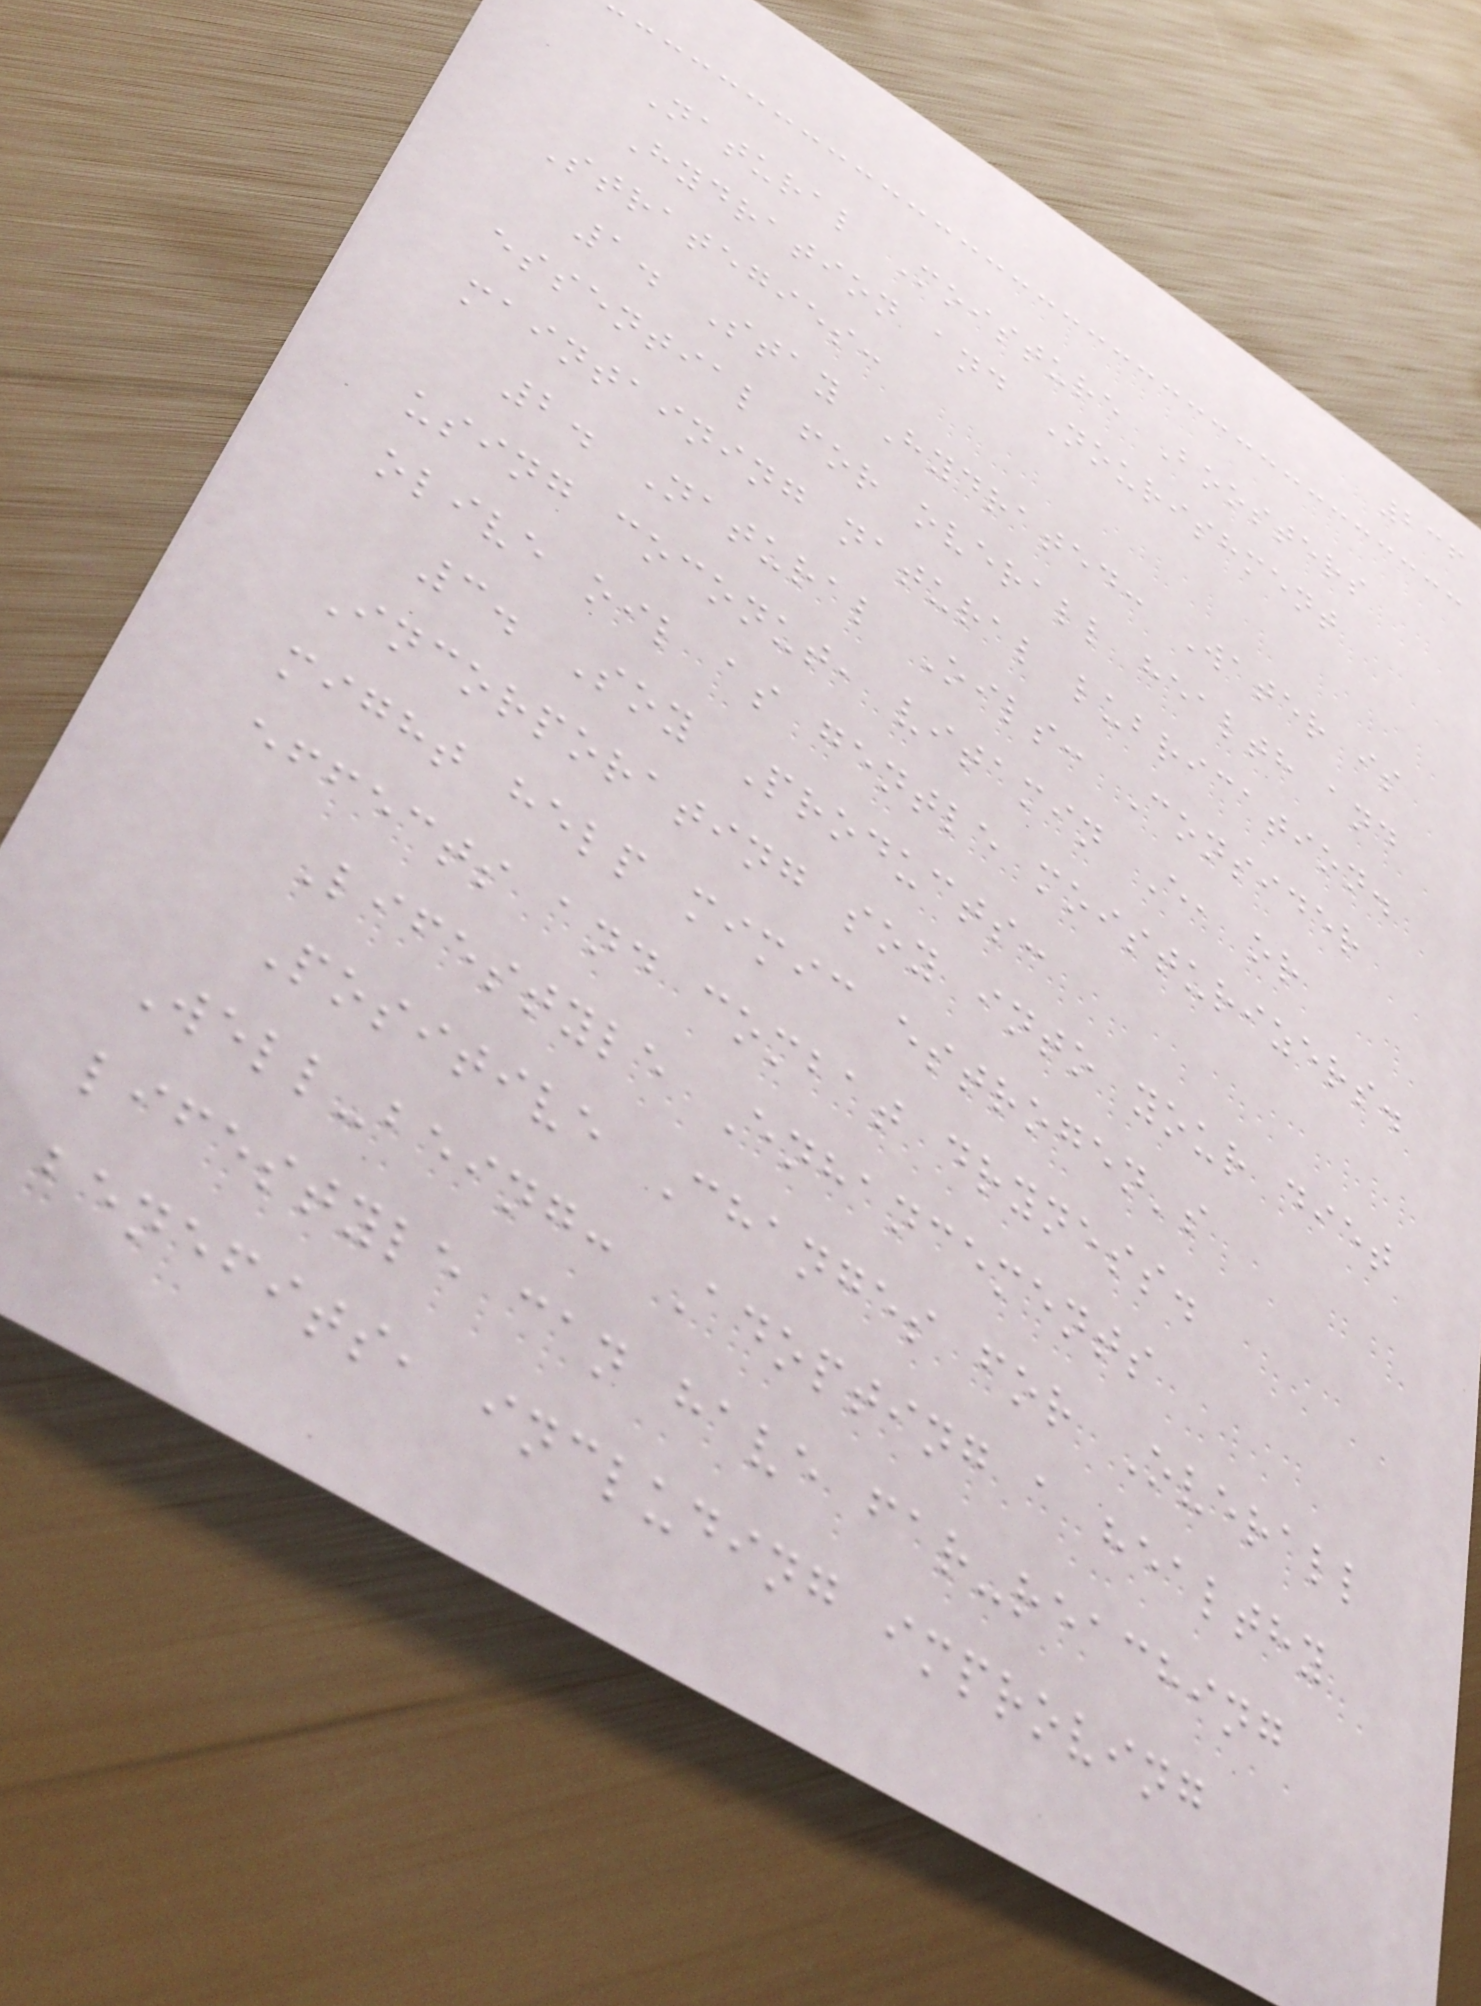236
Natural Moisture Boosters
Hydration and Nourishment
Strategies:
1. Stay Hydrated: Water is
essential for overall health and
maintaining natural lubrication.
2. Natural Oils: Consider
using coconut, vitamin E, or
olive oil as gentle moisturizers.
3. Soy Products:
Incorporating soy into your diet
might help mimic estrogen's
effects and combat dryness.
Lifestyle Enhancements
Positive Changes for Overall
Well-being: Adopting a healthy
lifestyle can have far-reaching
benefits, including improving
